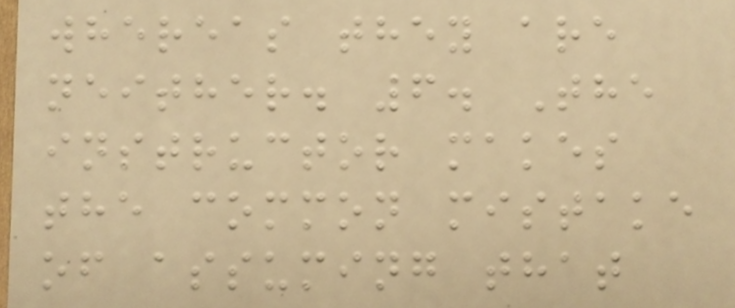whereas they are
neither. 6. The
instructor makes
the common mistake
of assuming that
